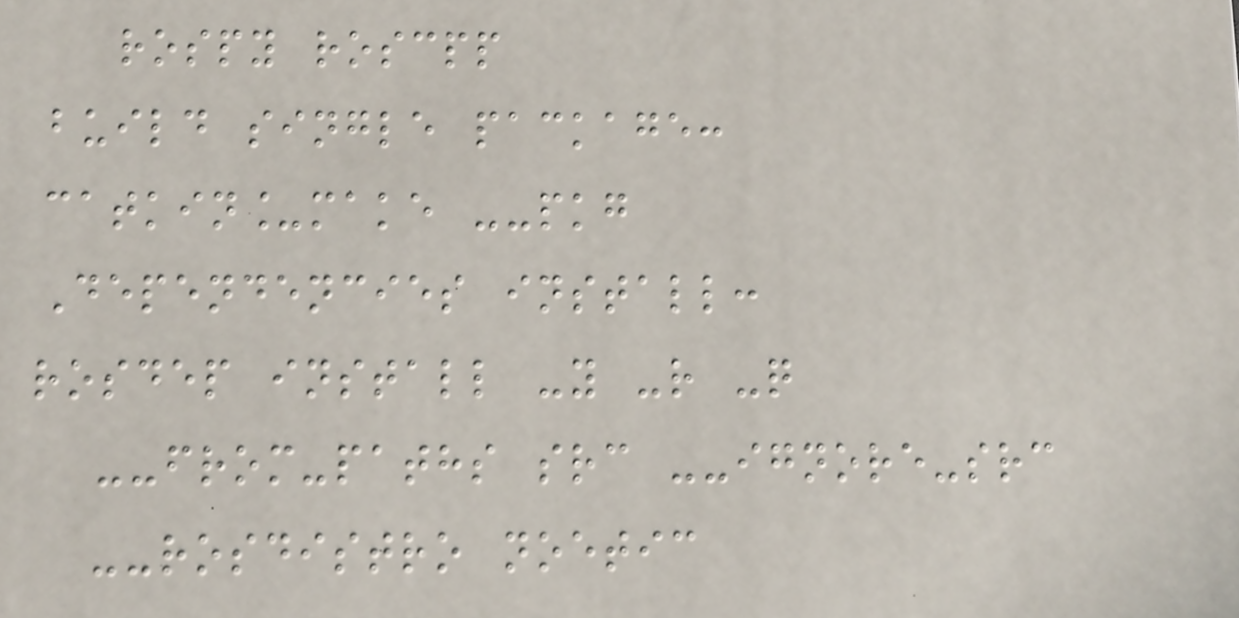rospy roscpp
build single package:
catkin_make --pkg
Dependencies install:
rosdep install -y -r -q
--from-paths src --ignore-src
--rosdistro noetic
